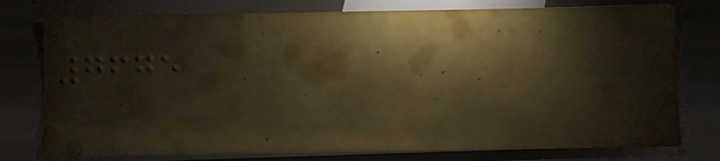7675
